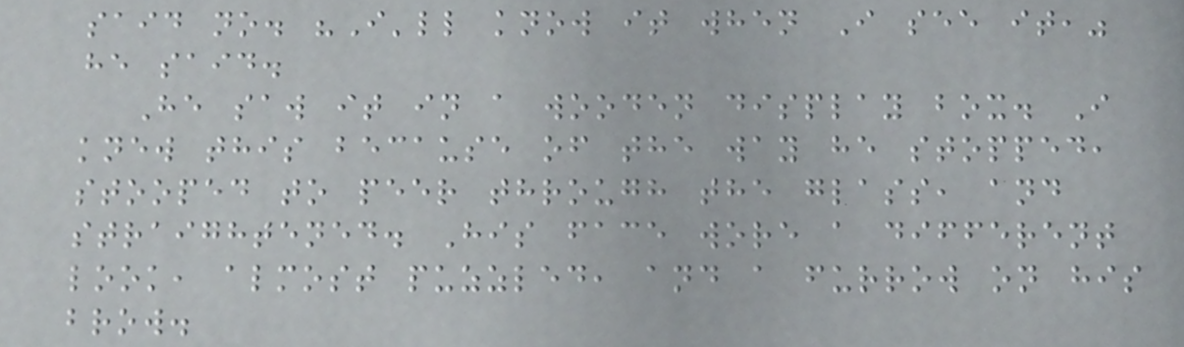said no. "I'll know it when I see it,"
he said.
He saw it in a wooden display box. I
knew this because of the way he stopped,
stooped to peer through the glass, and
straightened. His face wore a different
look, almost puzzled, and a furrow on his
brow.
